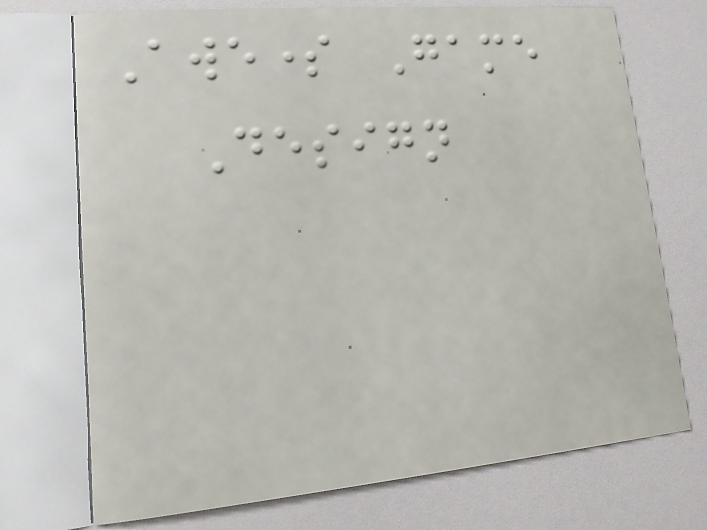Awesome Game
Design
